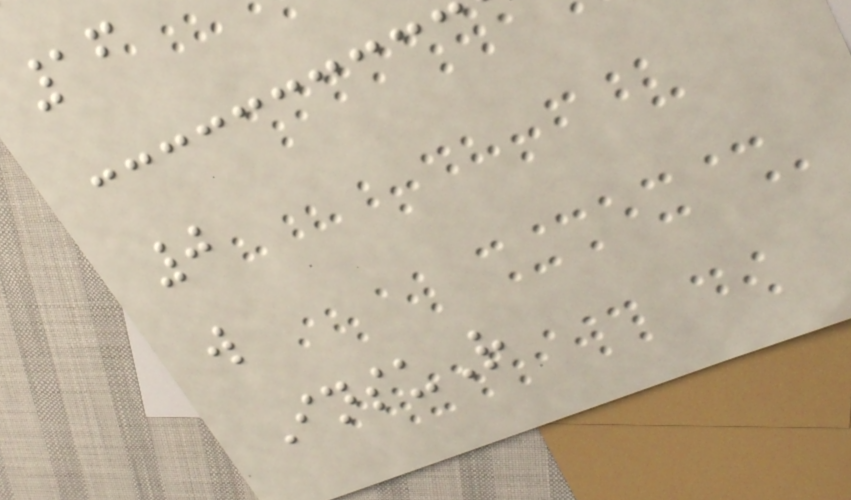16
0
w
InsuR
